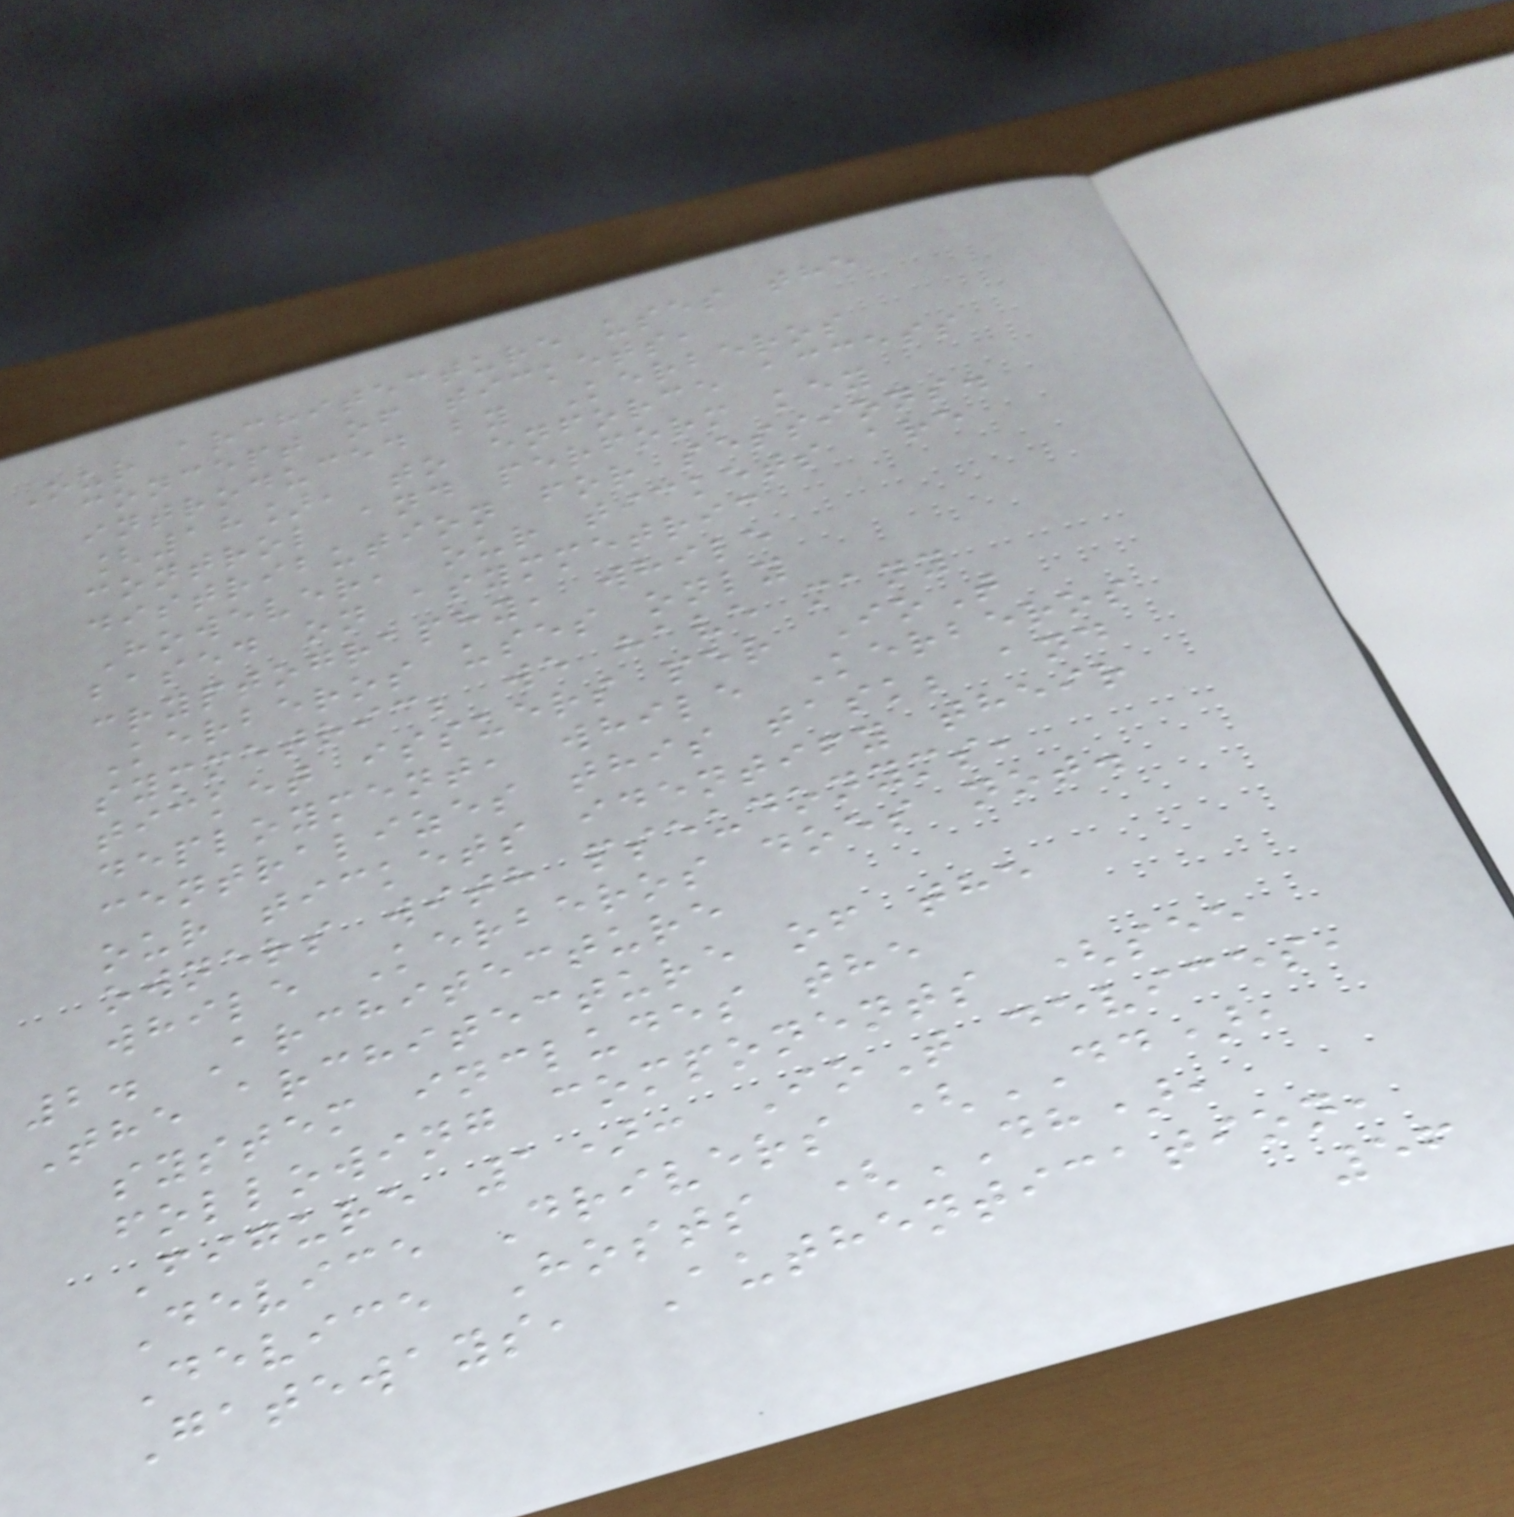Our architecture uses the
concept of tickets,
introduced by Kerberos
[18], to enforce access
control and perform key
distribution for sessions.
However, our tickets are
based on asymmetric
cryptography, while
Kerberos uses only
symmetric; we have many
ticket issuers per IoT
deployment, while Kerberos
centralizes this task; and
our tickets identify their
owners with pseudonyms,
while Kerberos does not.
2. Architecture
The architecture of the
system includes the
following components (see
Figure 1): IoT devices,
Device Drivers (DD),
Device Hosts (DH),
Gateways, Authentication,
56
